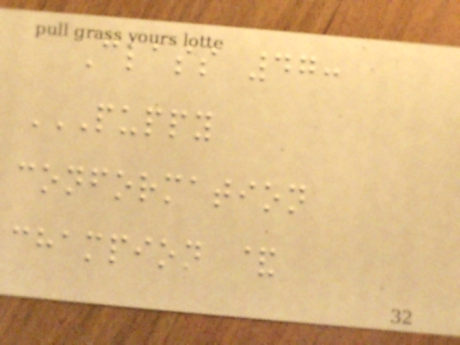Class 47:
PUPPY
CONFORMATION
CHAMPION &
